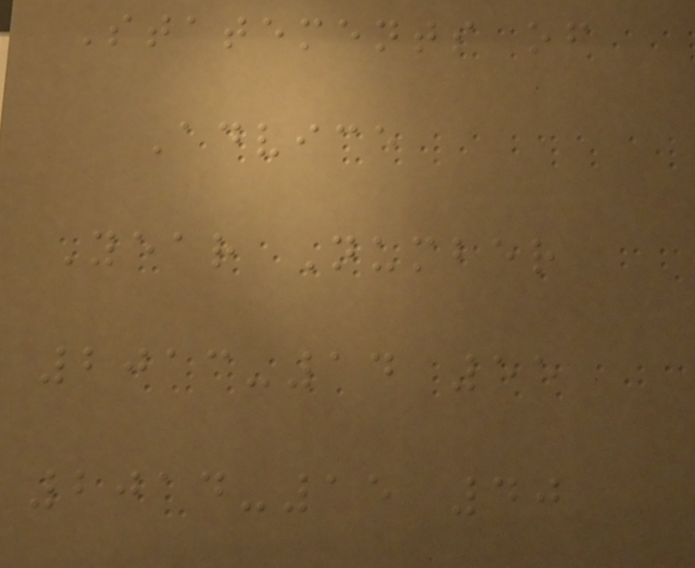Statements of
Advice
Year Number
2013-14 55
2014-15 40
